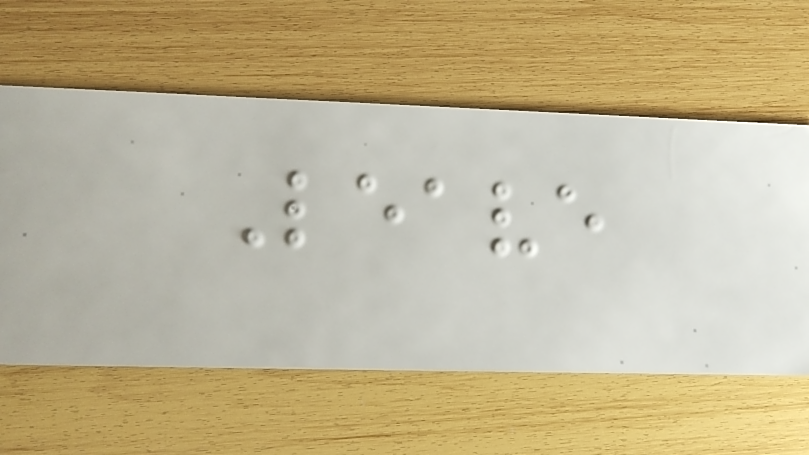Leave
